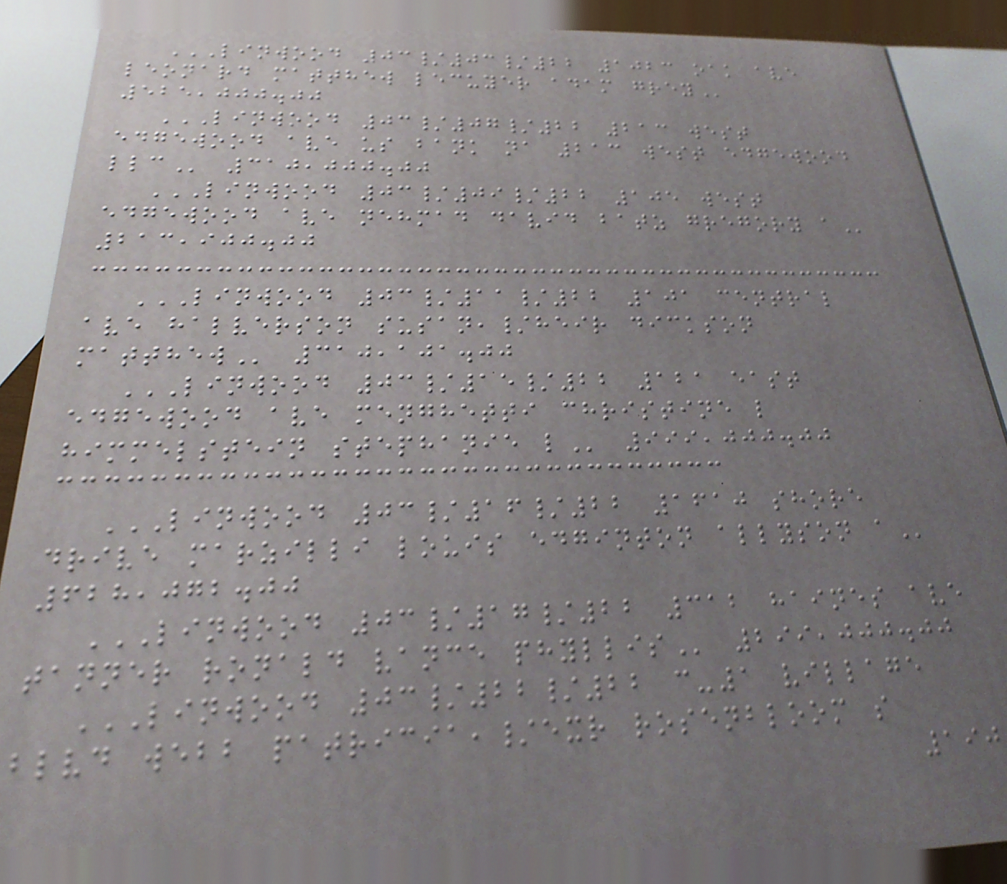LINWOOD 03/03/22 1023 OAK AVE
LEONARD MATTHEW LECUYER ADAM GREY
525,000.00
LINWOOD 03/07/22 213 WEST
EDGEWOOD AVE US BANK NA 213 WEST EDGEWOOD
LLC 310,000.00
LINWOOD 03/09/22 105 WEST
EDGEWOOD AVE NEHMAD DAVID BATZ GREGORY A
213,900.00
LINWOOD 03/11/22 101 CENTRAL
AVE HALVERSON SUSAN,/HEIR DICKSON
MATTHEW 310,101.00
LINWOOD 03/15/22 121 EAST
EDGEWOOD AVE MENGHETTI CHRISTINE L
HIMMELSTEIN STEPHANIE L 999,000.00
LINWOOD 03/16/22 1610 SHORE
DRIVE MARZILLI LOUIS EDGINTON ALLYSON A
628,072.00
LINWOOD 03/17/22 312 HAINES AVE
TANNER RONALD VANCE PHYLLIS 299,000.00
LINWOOD 03/22/22 C-1 VILLAGE
BLVD WEBB PATRICIA,/EXR ROSENBLOOM S
190
